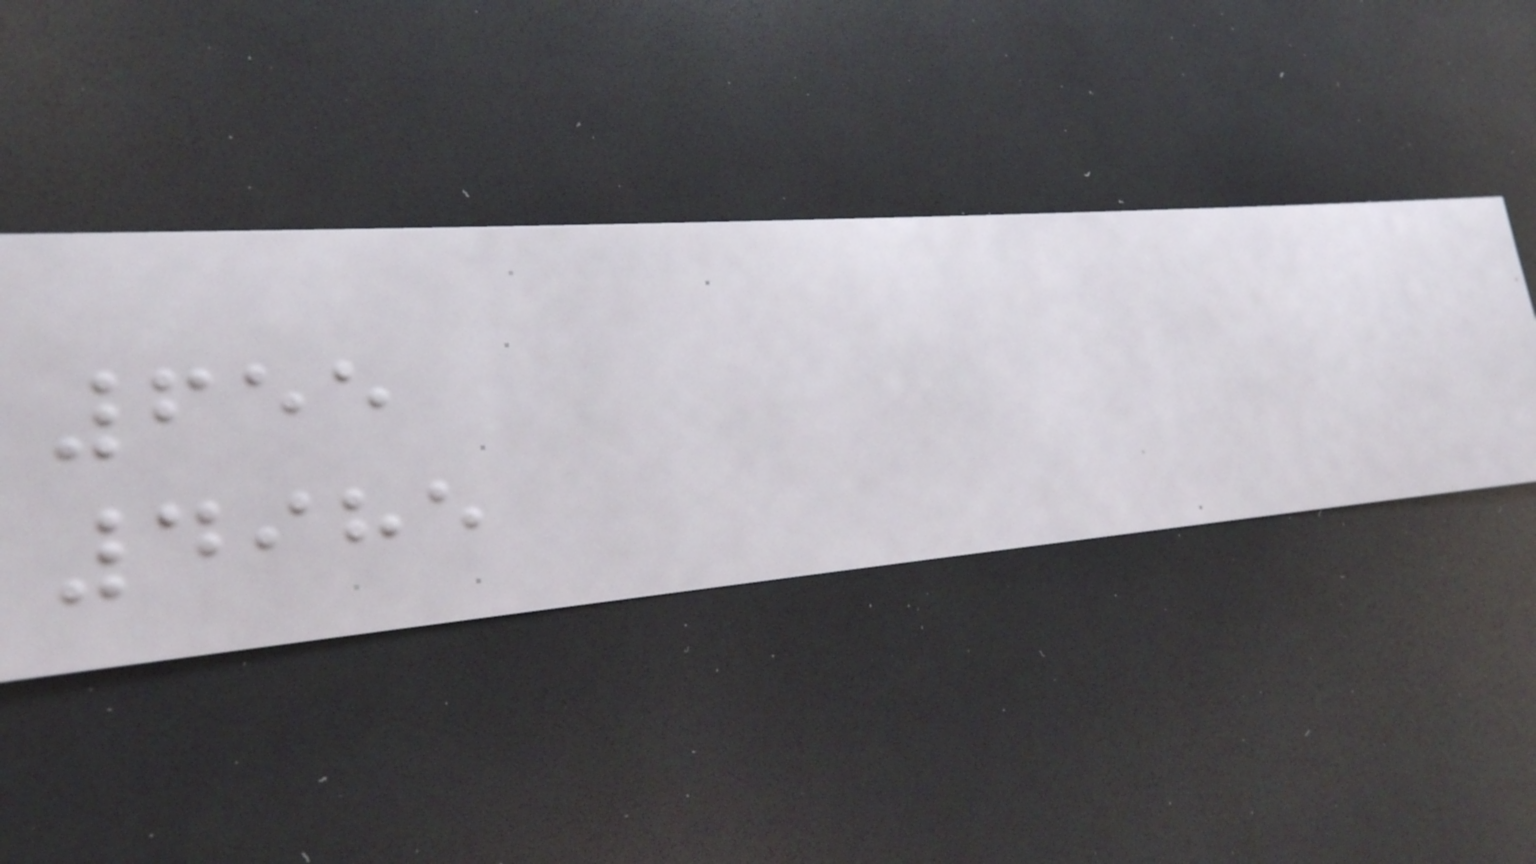655
4985
